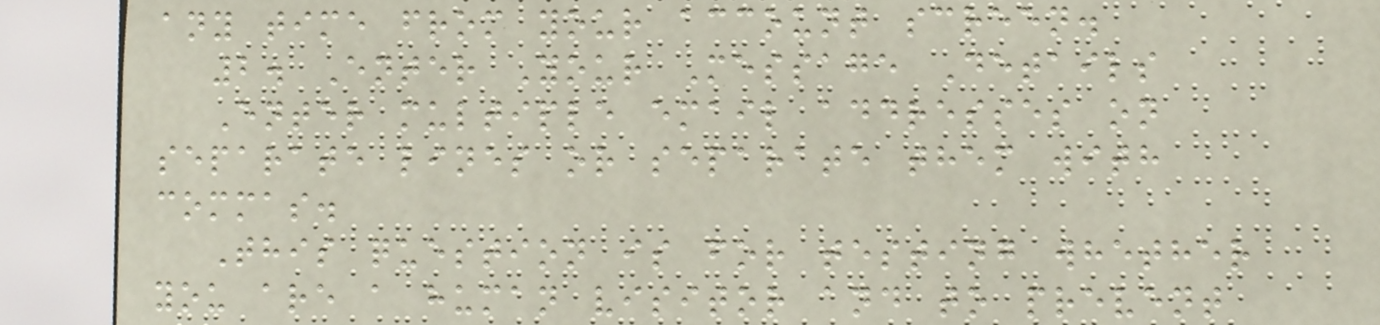any time from your account screen.
2. Enter Your Message Details
Enter multiple email addresses on
separate lines or separate them with
commas.
This question is for testing whether
you are a human visitor and to prevent
